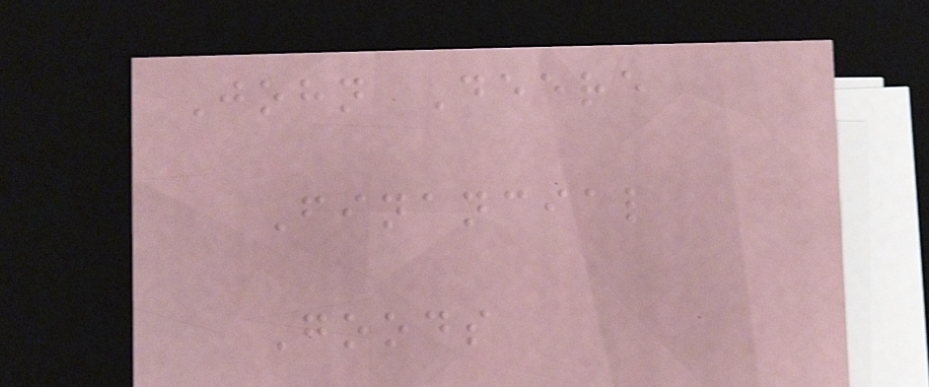John Deere
Financial
Goods
